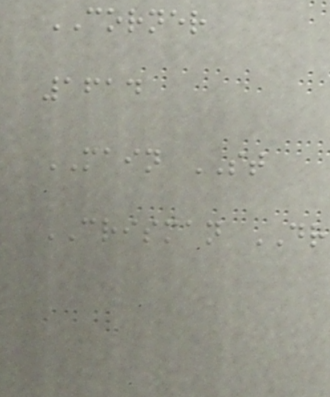CORNER
1614
MAIN ST
CRISMAN DR
